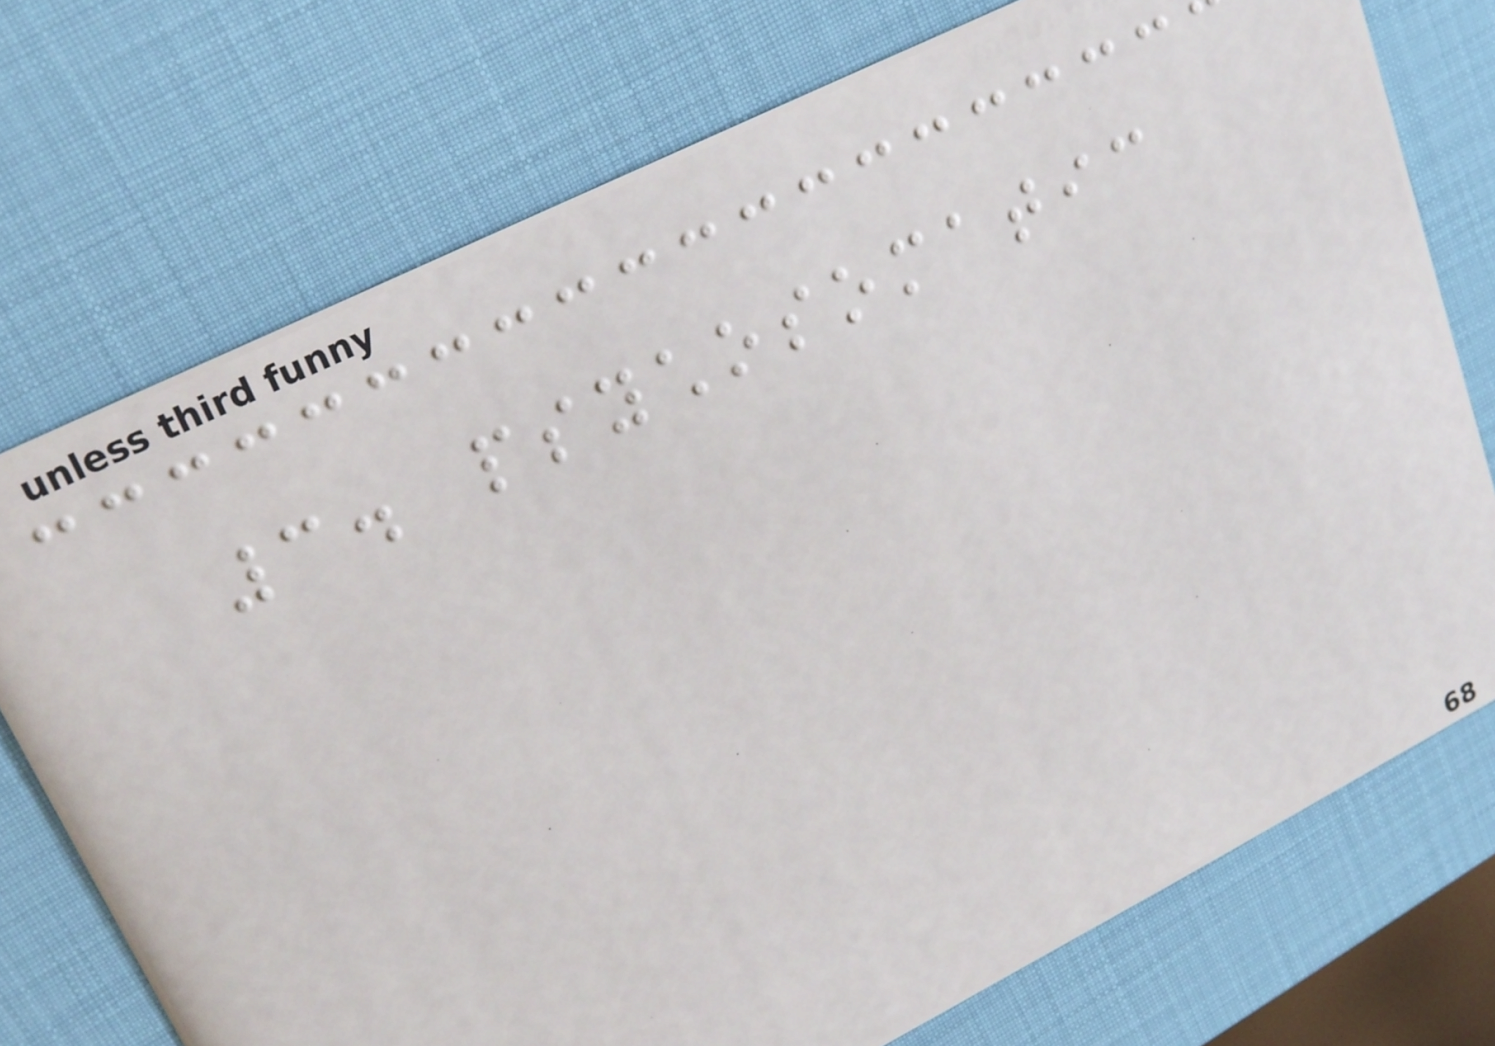3. psychosomatic
